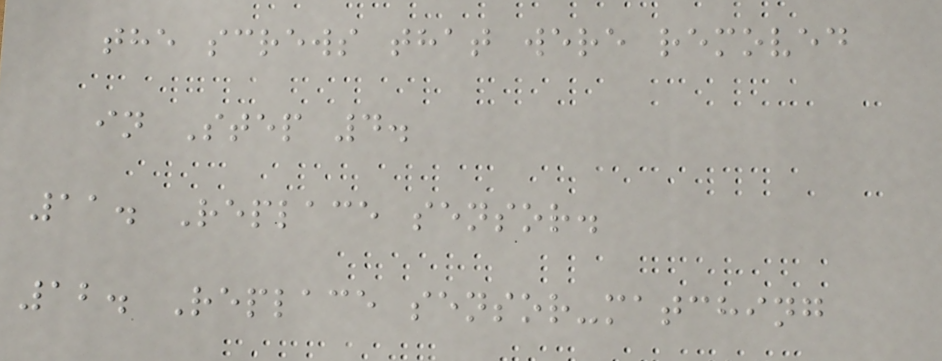the screws that were removed
in Step 4.
11. Replace sensor.
12. Replace sensor-matching
